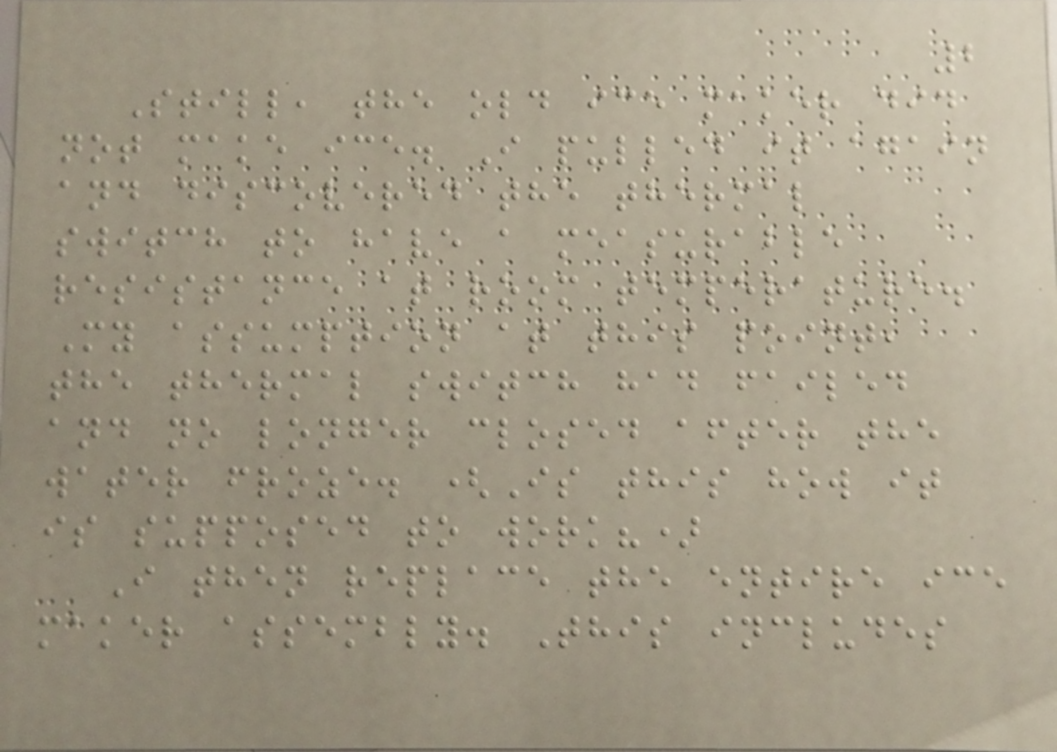2
Still, the old ice maker did
not make ice. I pulled it again
and discovered the thermal
switch to have a measurable
resistance at room temperature.
My assumption at this point,
the thermal switch had failed
and no longer closed after the
water froze. (Is this how it
is supposed to work?)
I then replace the entire ice
maker assembly. This includes
